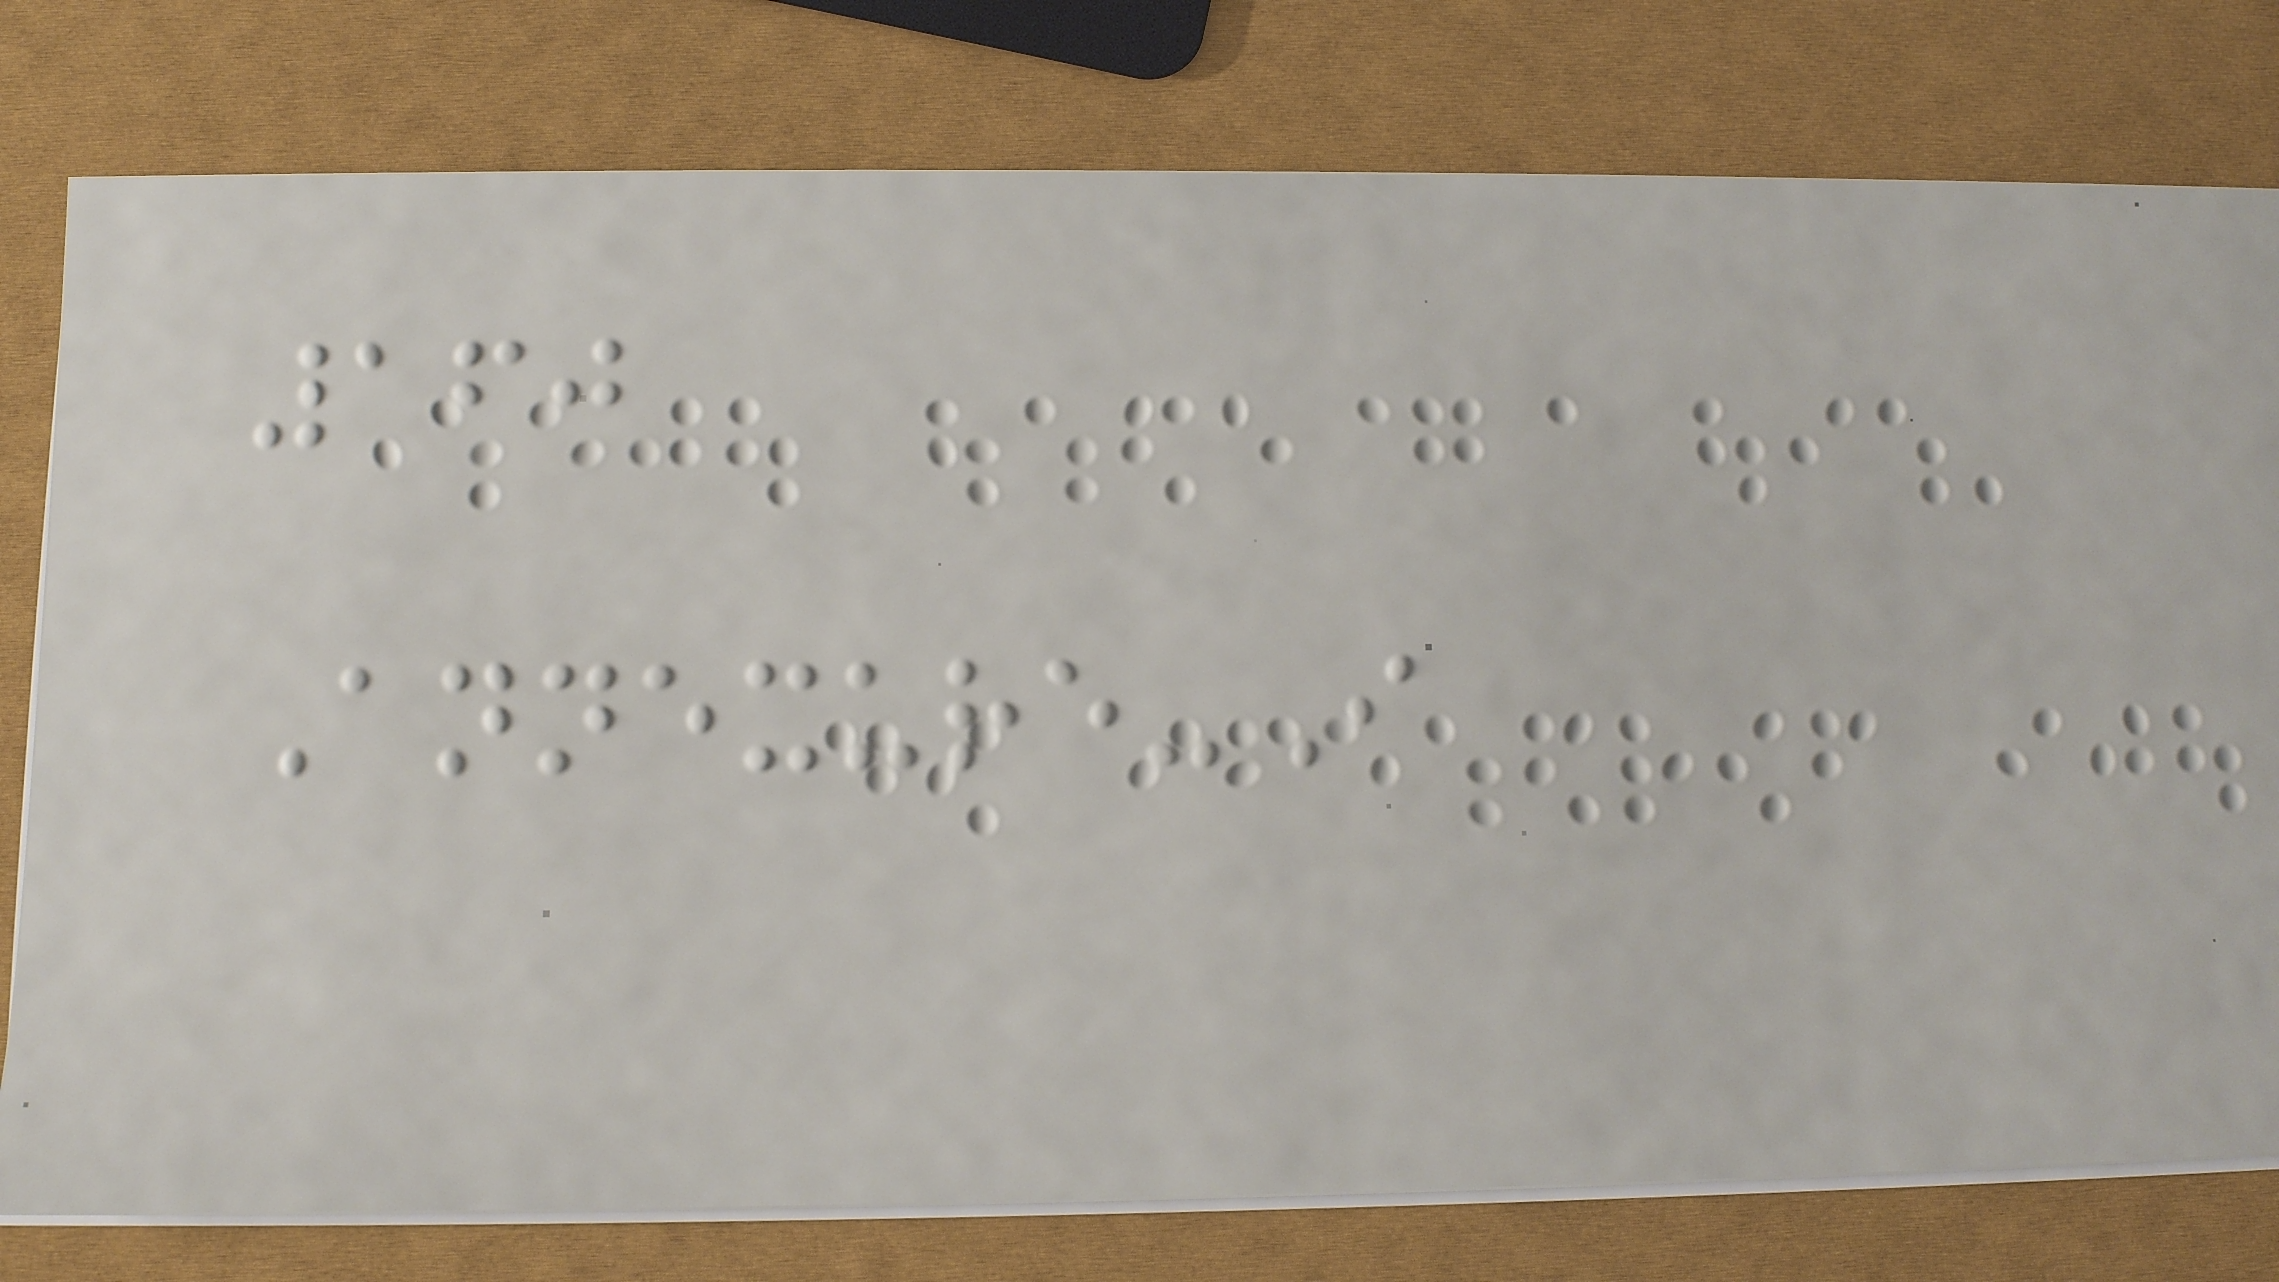160
Annexure-I
